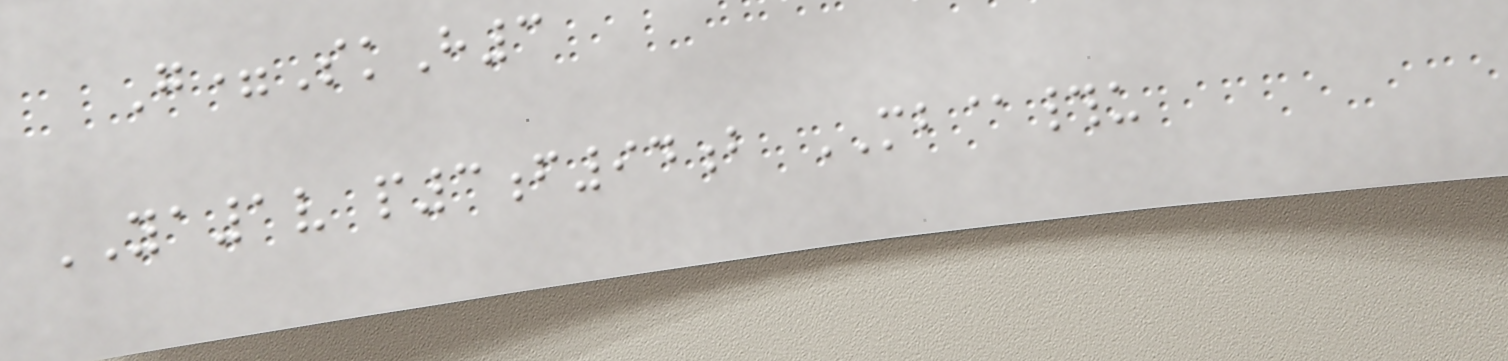G=SkH3
YA1v p3f94b MB@#u
